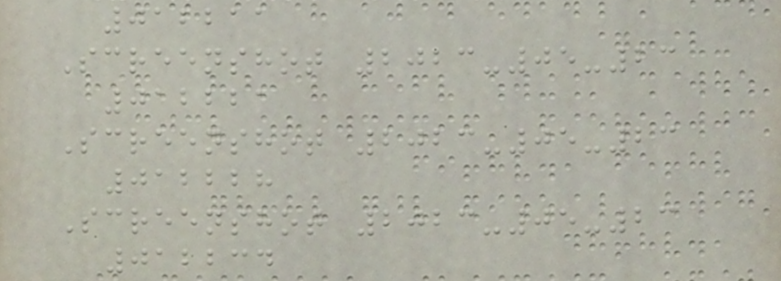012211
Screenshot 2023-05-23
012221
Screenshot 2023-05-23
012228
Screenshot 2023-05-23
012234
